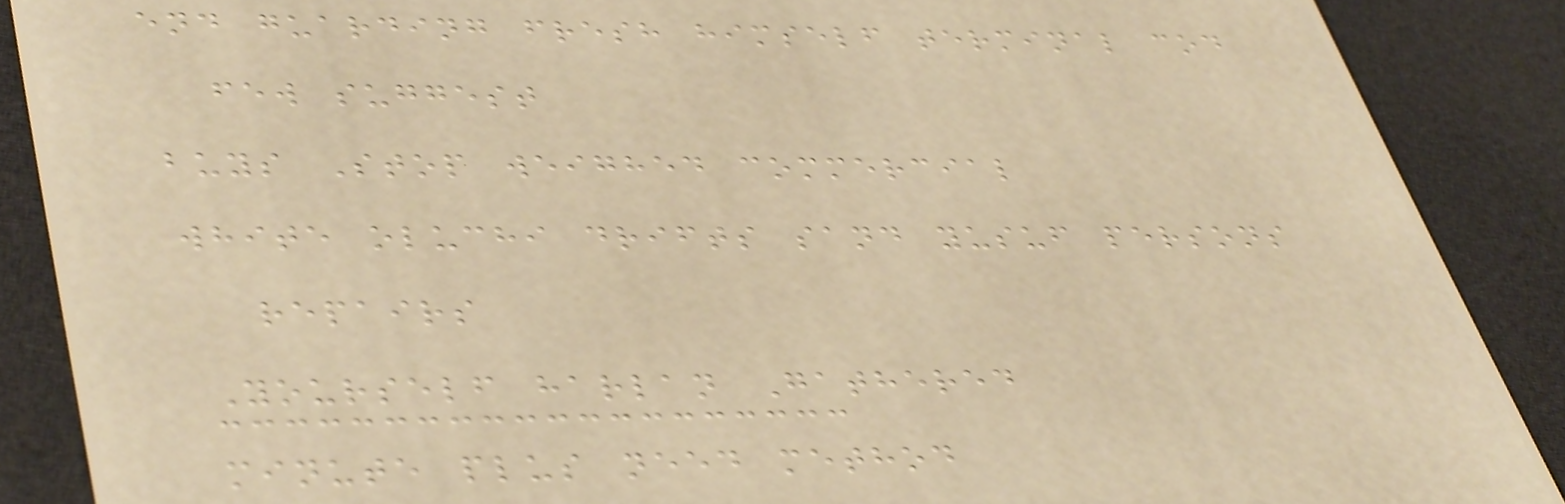end guarding fresh himself terminal cod
few suggest
buys Stop weighed commercial
white oluchi drifts sand yusuf persons
repairs
Yourself harlan Gathered
minute plus need method
